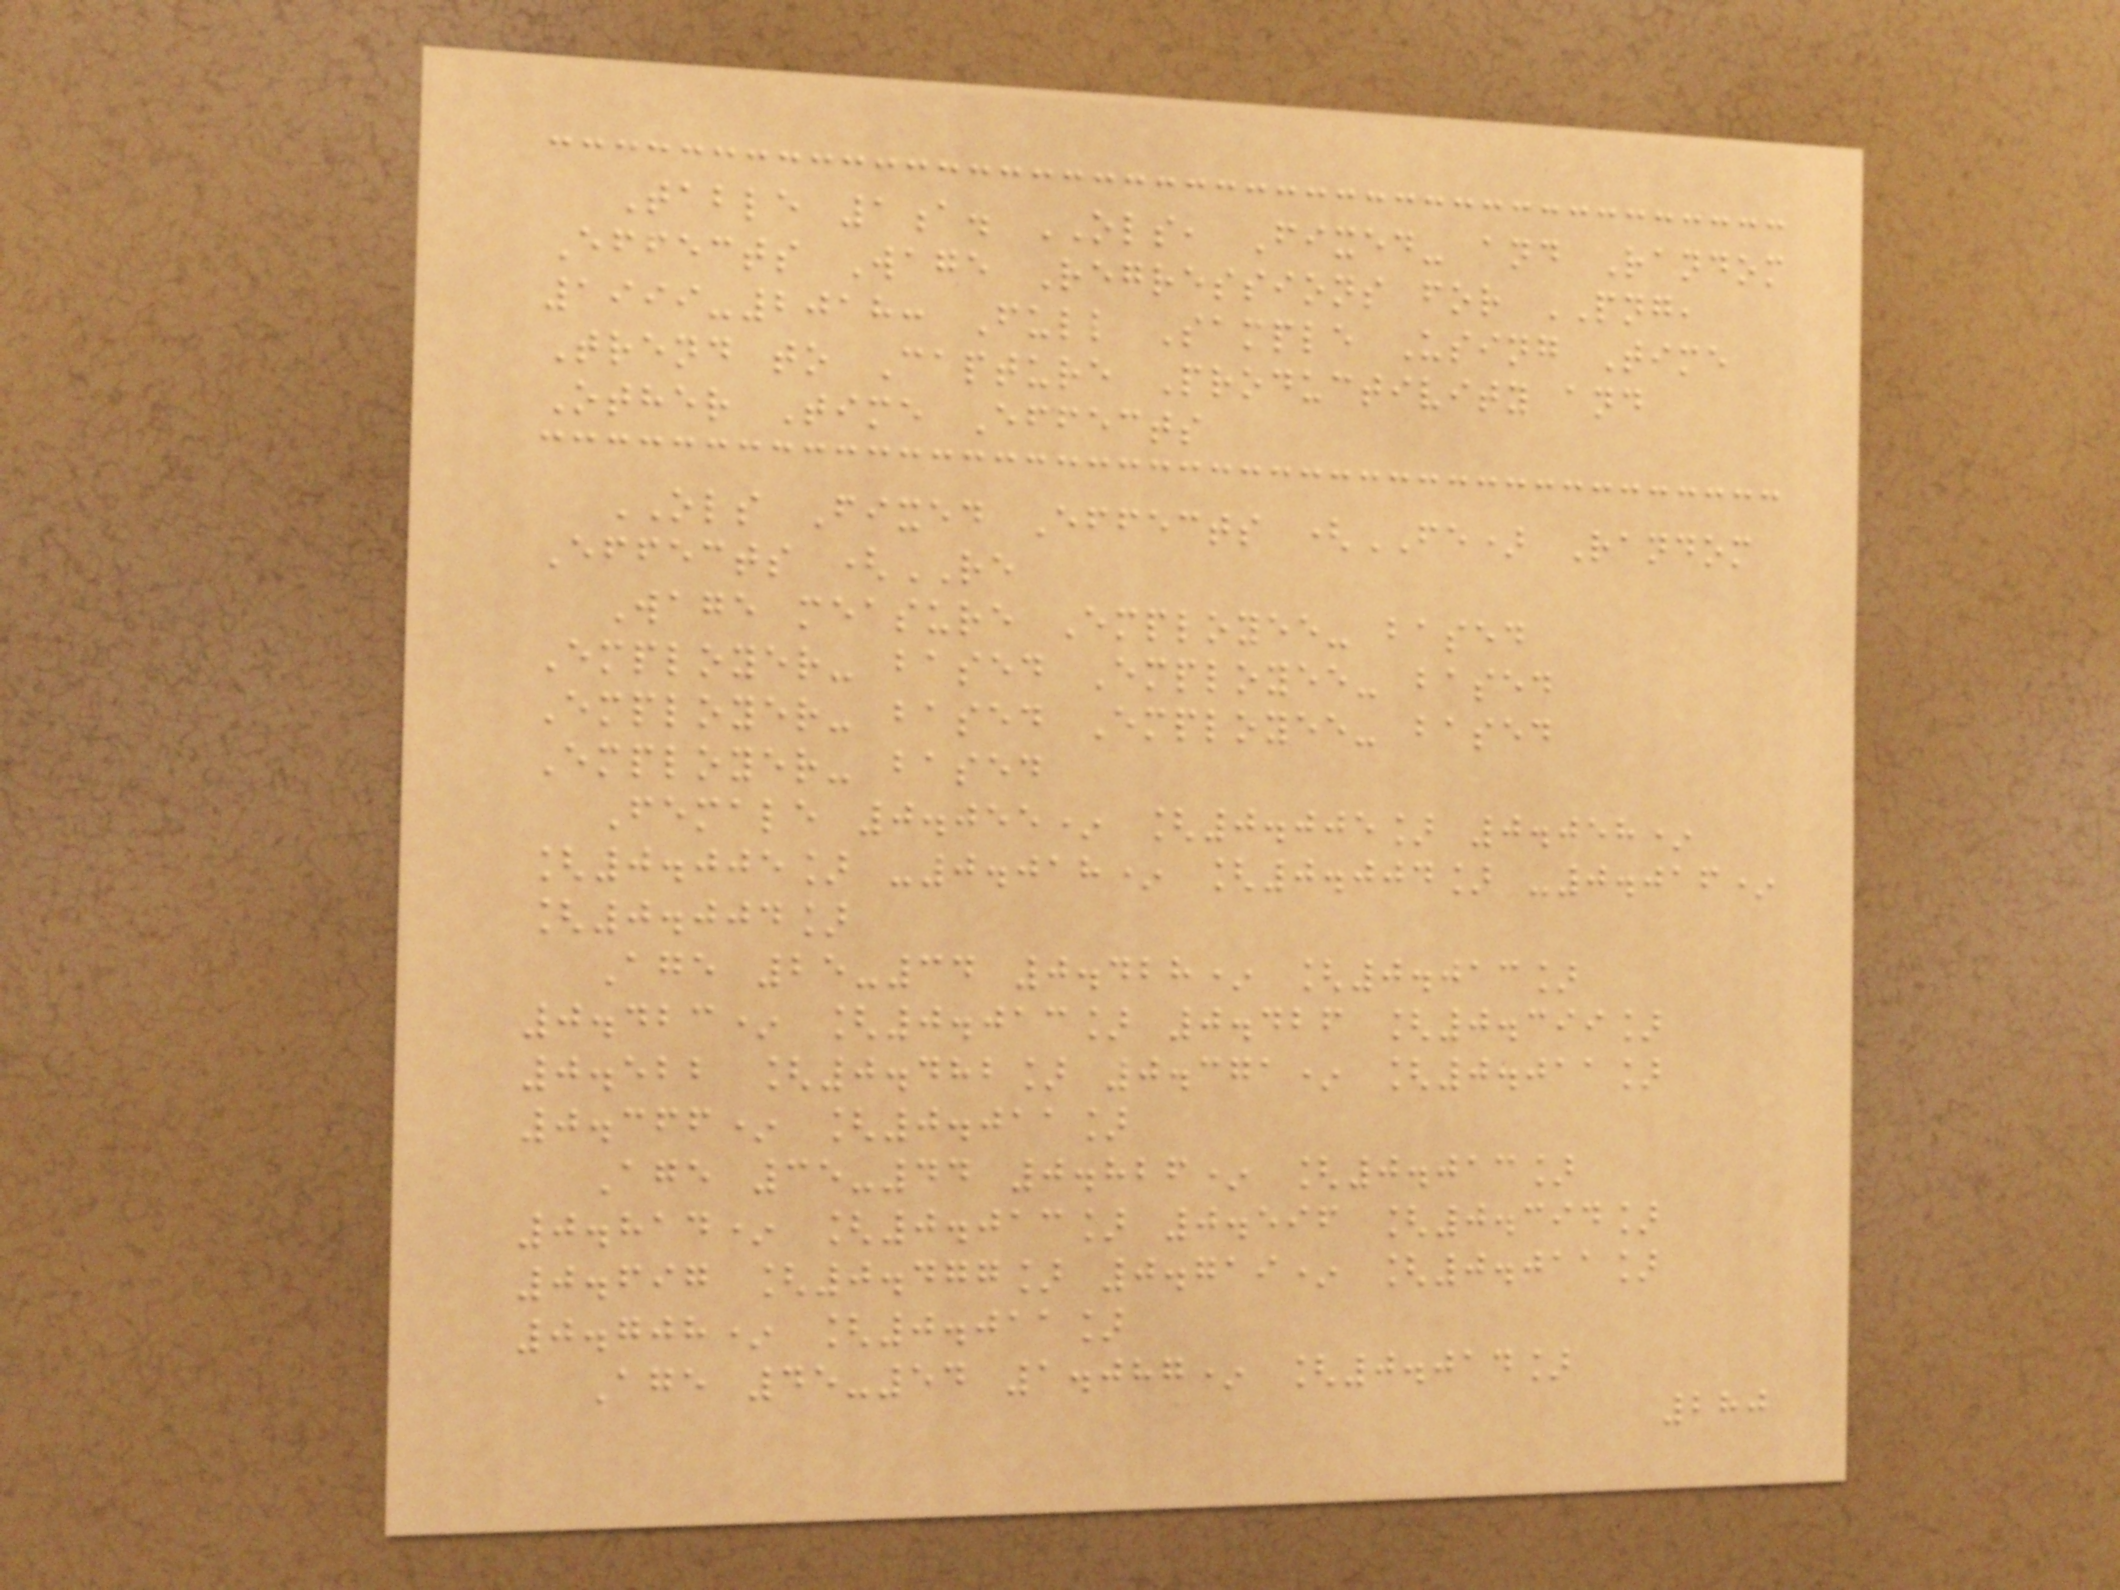Table 1a. OLS, Fixed- and Random
Effects Wage Regressions for PNG,
1999-2018: Full Sample Using Time
Trend to Capture Productivity and
Other Time Effects
OLS Fixed Effects (FE) Random
Effects (RE
Wage measure Employee- based
Employer- based Employee- based
Employer- based Employee- based
Employer- based
Female 0.055* [0.005] 0.058*
[0.005] -0.018* [0.004] -0.016*
[0.004]
Age 25-34 0.428* [0.013]
0.423* [0.013] 0.426 [0.399]
0.522 [0.482] 0.371* [0.011]
0.366* [0.011]
Age 35-44 0.826* [0.013]
0.814* [0.013] 0.596 [0.394]
0.697 [0.477] 0.719* [0.011]
0.708* [0.011]
Age 45-54 1.087* [0.014]
280
